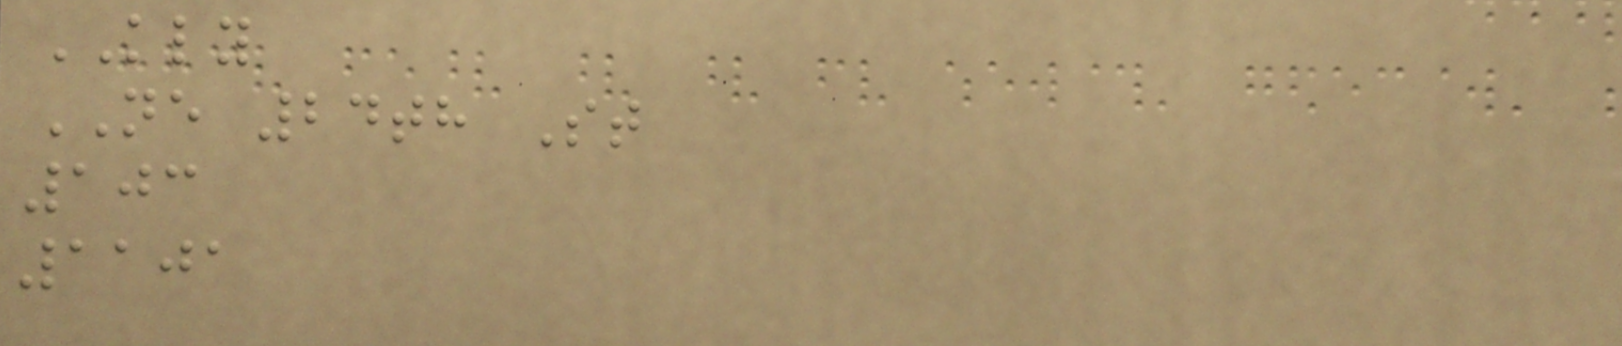KLY
NE 24th St
103
1101
